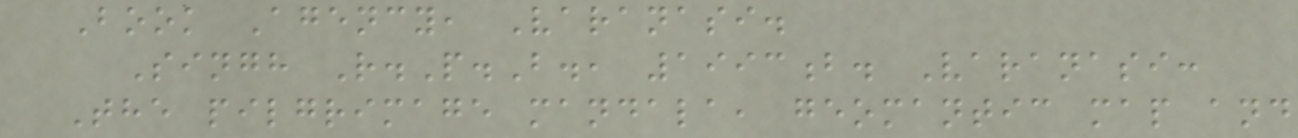Book Agency, Varanasi.
Singh R.P.B., 1993b. Varanasi:
The pilgrimage mandala, geomantic map and
